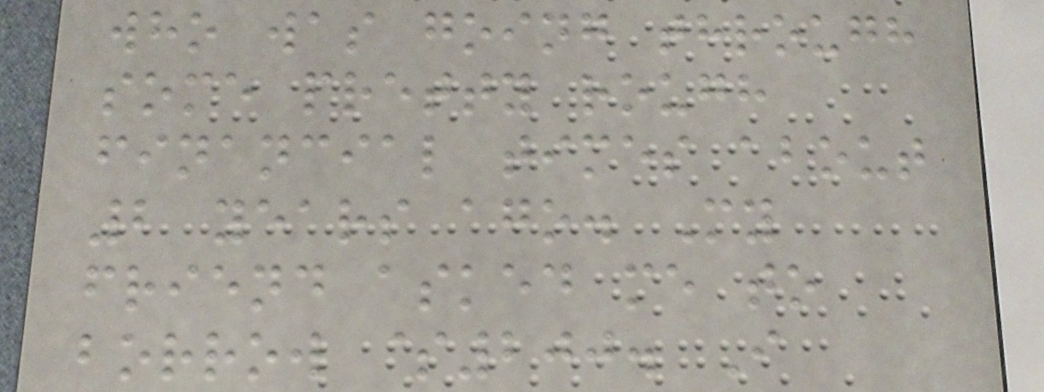who was going through
some pretty rough
financial times about
2 years ago. My
friend asked me to
borrow $200. I
